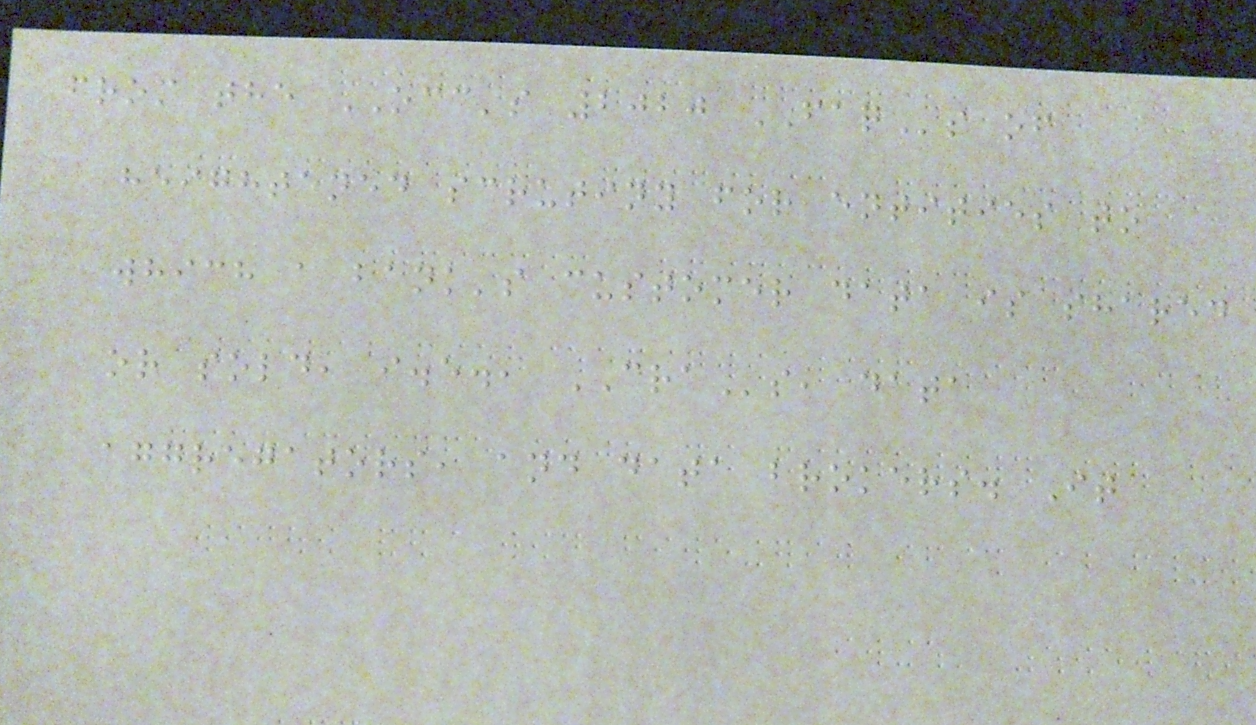from the OCC's 2020 FAQs of
heightened scrutiny for entities to
which a bank's customer data is shared
or sold, i.e., CRAs, data
aggregators, and data brokers. It
